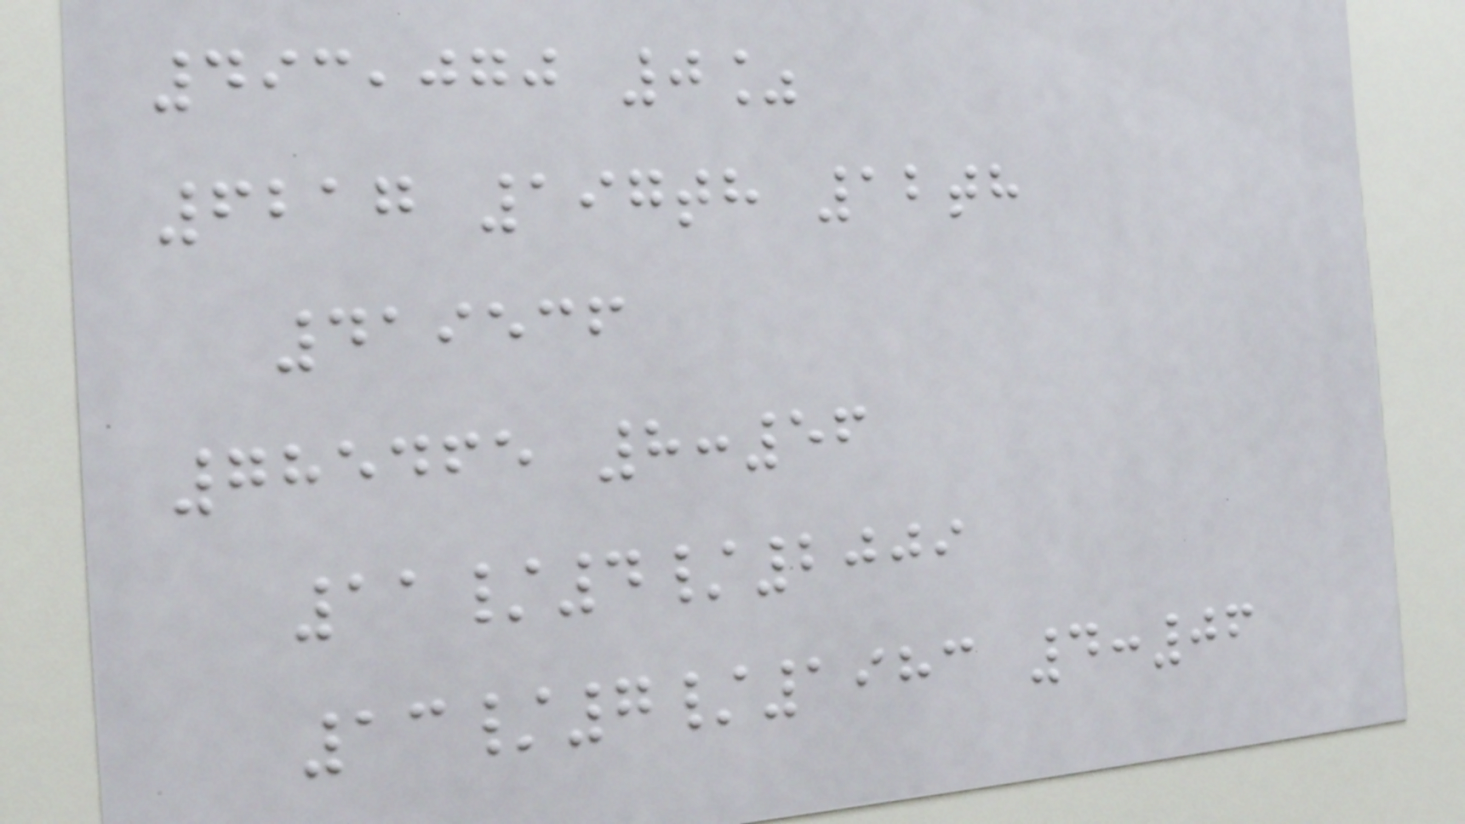493,070 0%
6217 197th 12th
419536
785465 8:56
11/4/2009
13/7/1983 4:06
